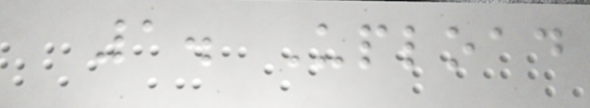1. Upload
